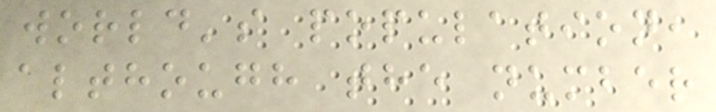world's population,
although the number
